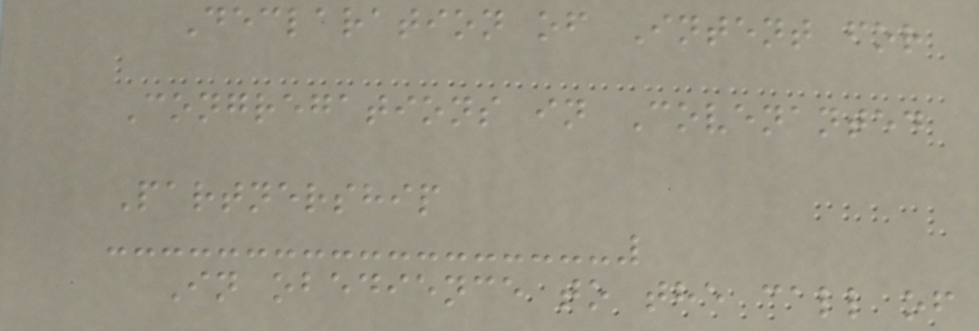Declaration of Intent for
Congregations in Covenanted
Partnership
In obedience to the call of
